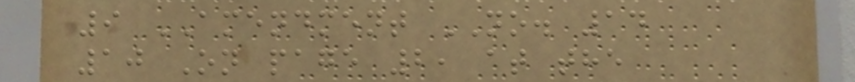9 AMENDMENT NO. 14
10 On page 2, at the
